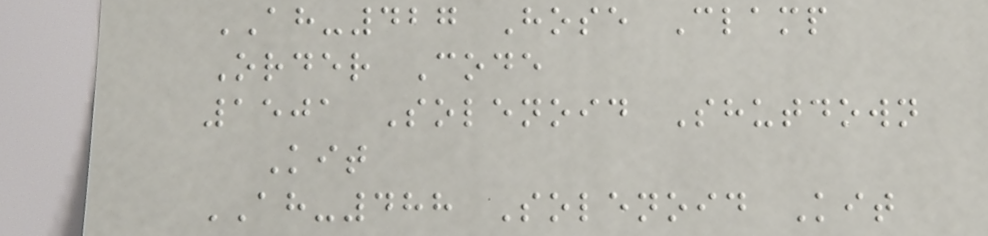AH-427 Hose Clamp
Order Code
1501 Solenoid Shutdown
Kit
AH-488 Solenoid Kit
